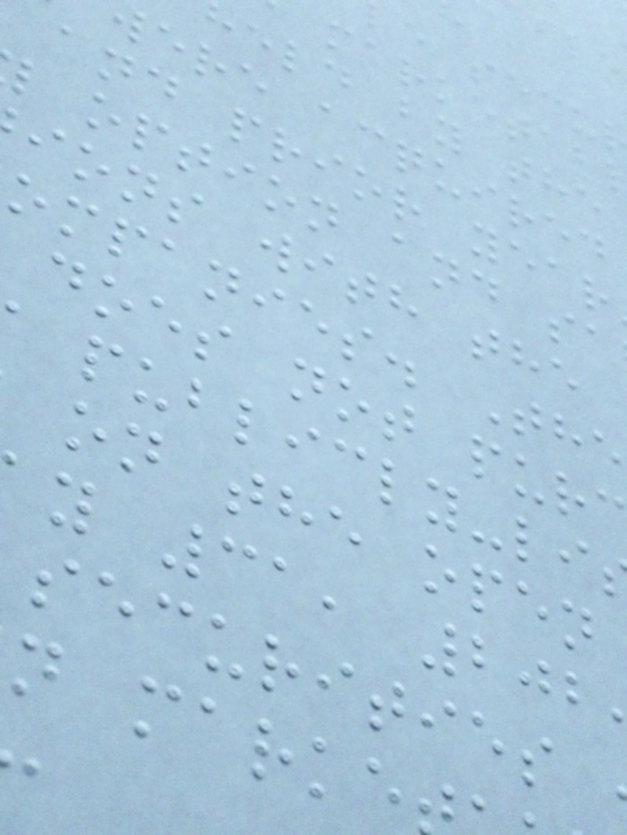marketab
eld by the
ere acquired
and prior year
option and sa
ions with the
ompanies. The
does not pur
publicly-li
on the open
y 31, 202
securities
n marke
